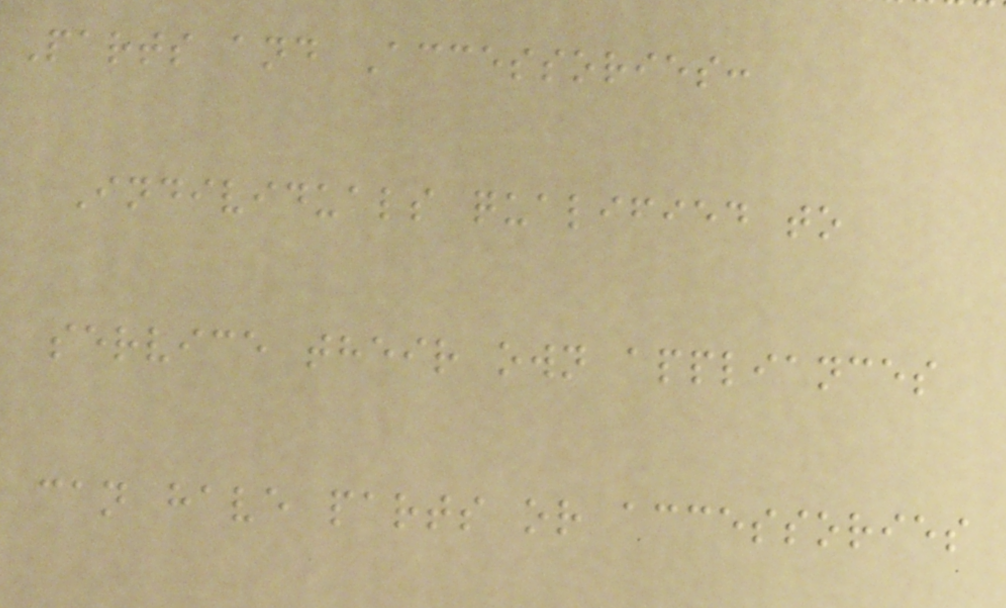Parts and Accessories:
Individuals qualified to
service their own appliances
can have parts or accessories
